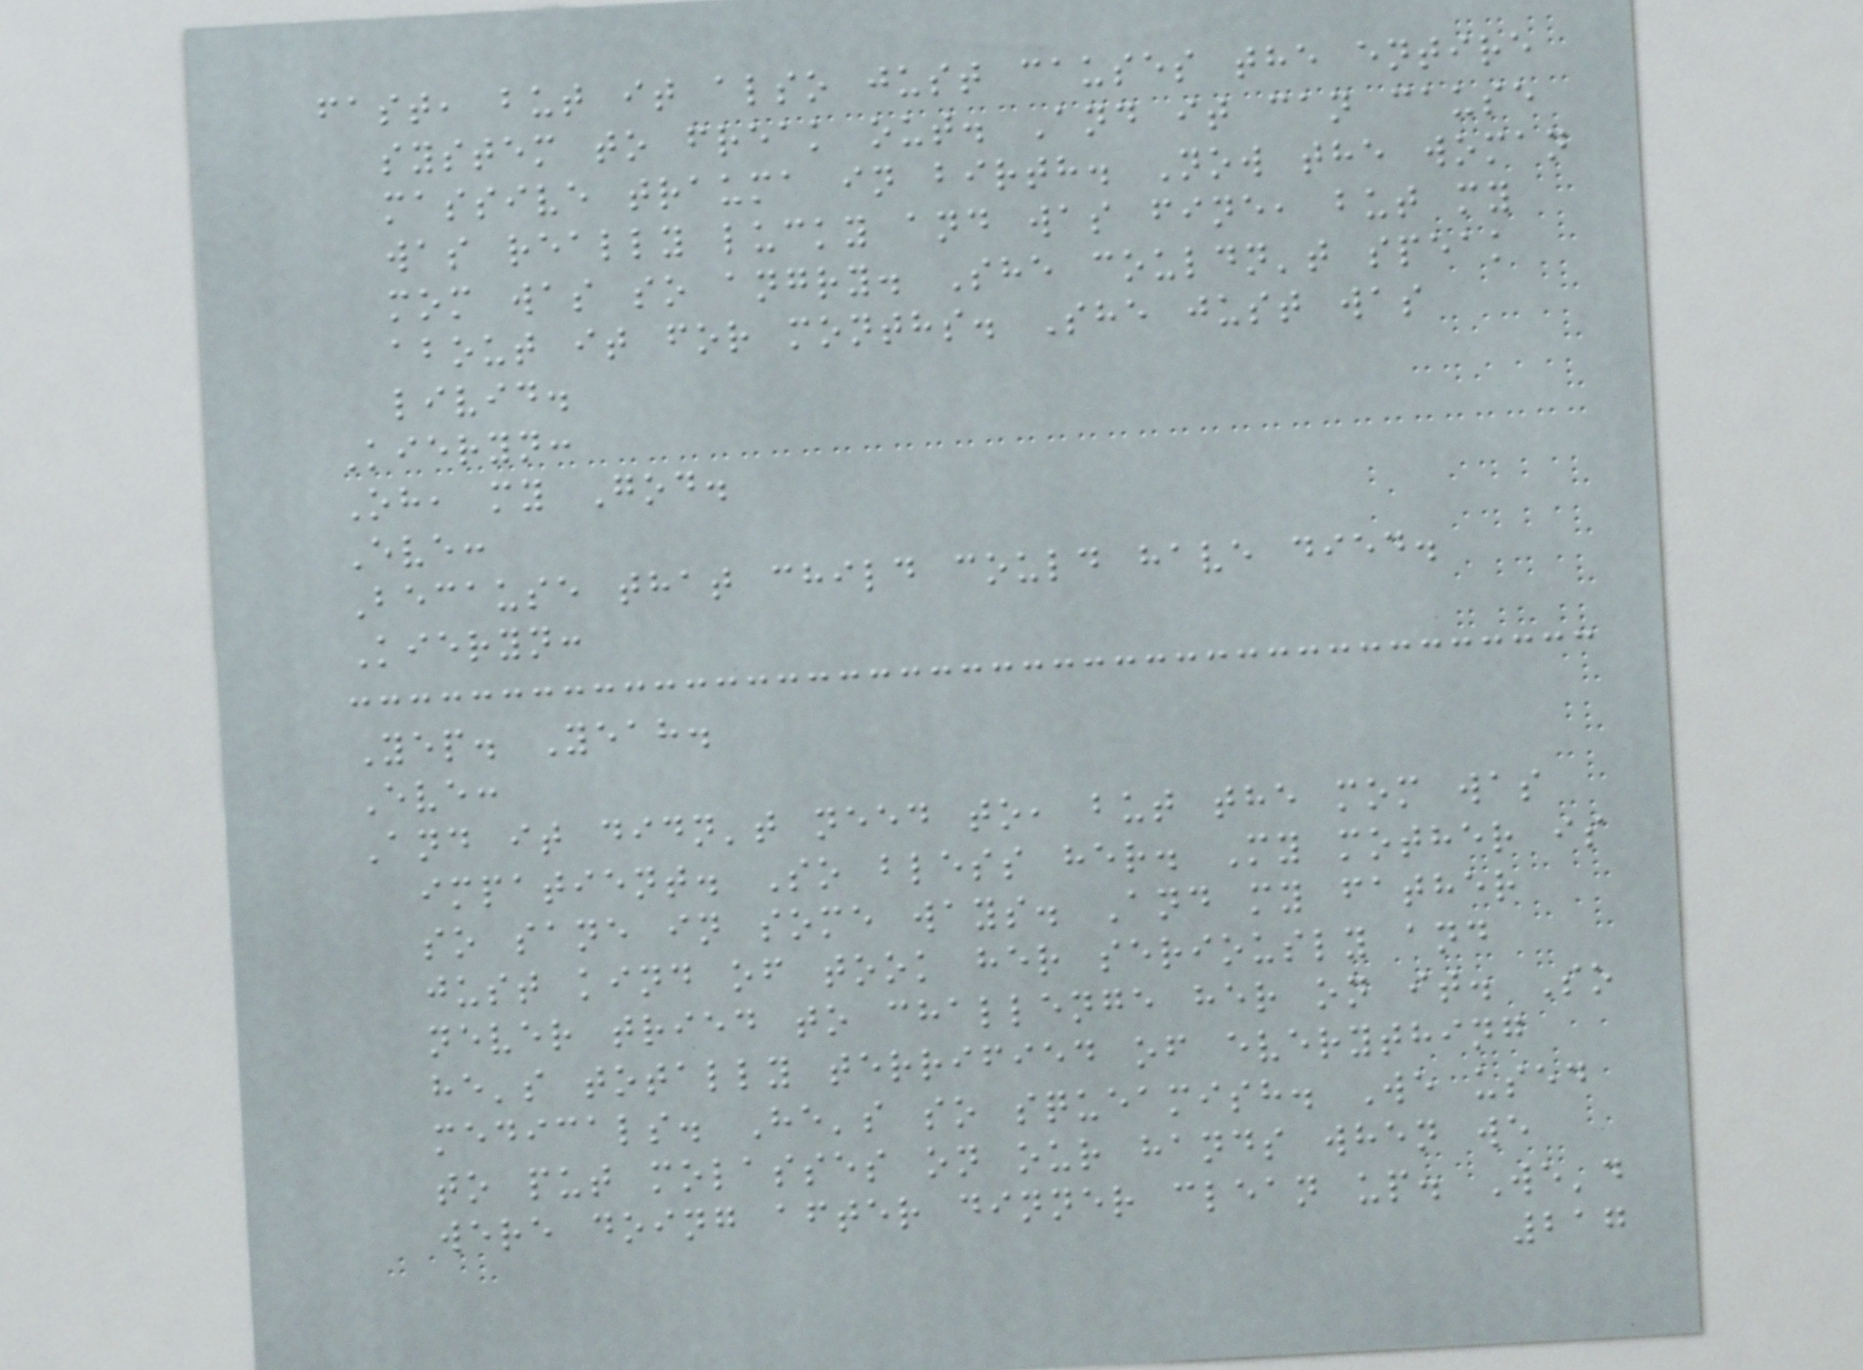fast, but it also just causes the entire
system to freak out. And it can cause
massive trauma in birth. Now the woman
was really lucky and was fine, but my
mom was so angry. She couldn't speak
about it for months. She just was
livid.
Kieryn:
Oh, my God.
Eve:
Because that child could have died.
Kieryn:
Yep. Yeah.
Eve:
And it didn't need to, but the mom was
impatient. So bless her. My mother is
so sane in some ways. And my father
just kind of took her seriously and
never tried to challenge her on it. So
he's totally terrified of everything
medicals. He's so squeamish. We used
to put molasses on our hands when we
were doing after dinner clean up. We'd
217
